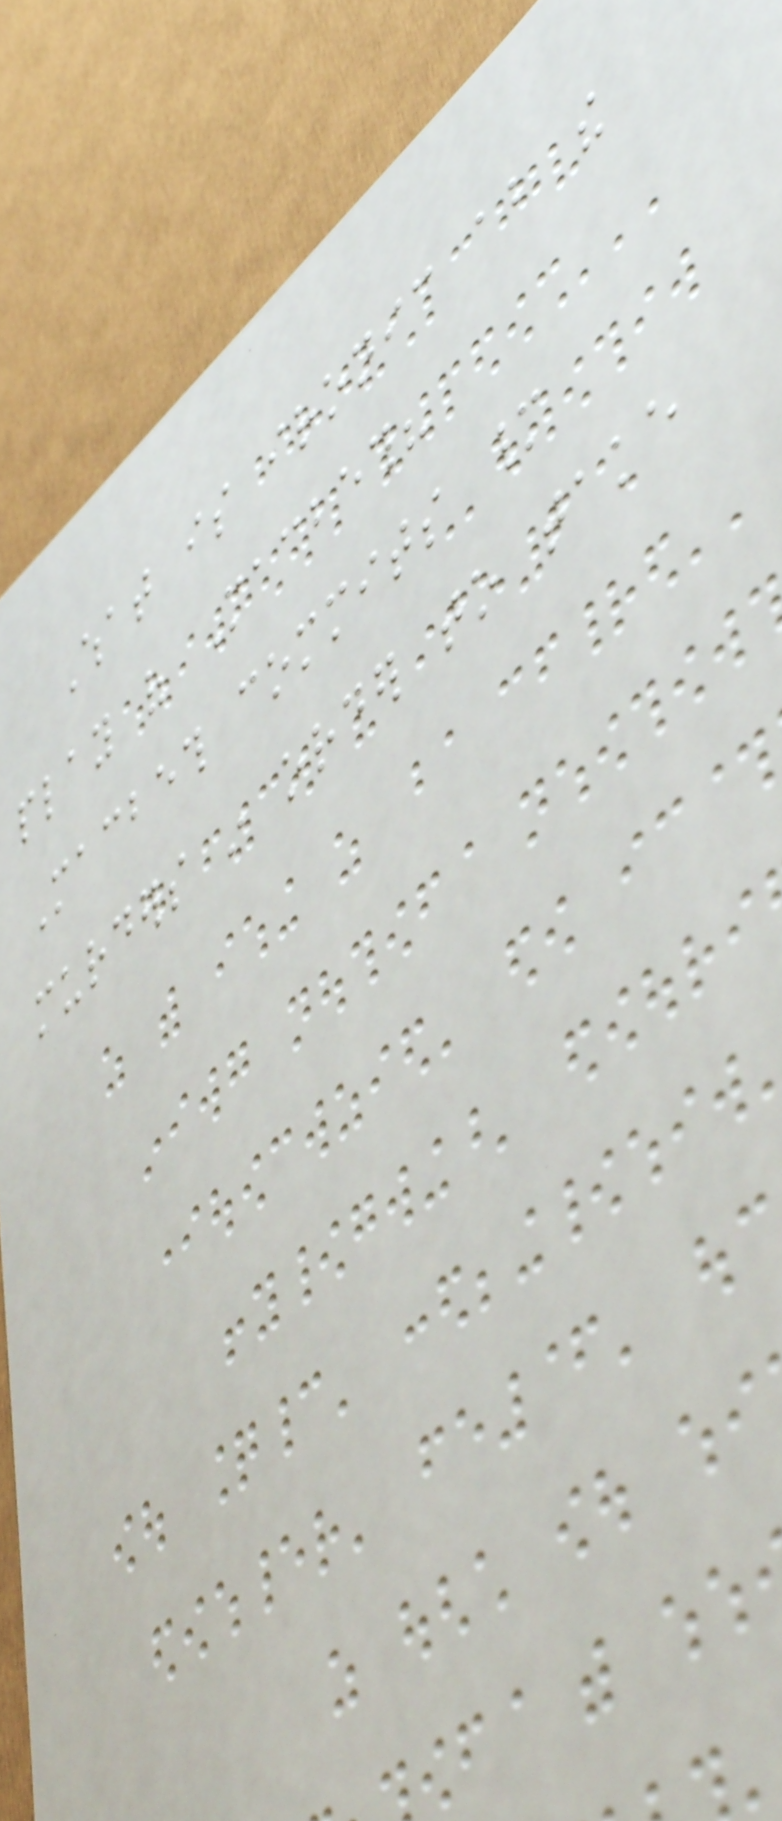What is ironic about the
play of Macbeth?
Macbeth commits many
murders in order to take
